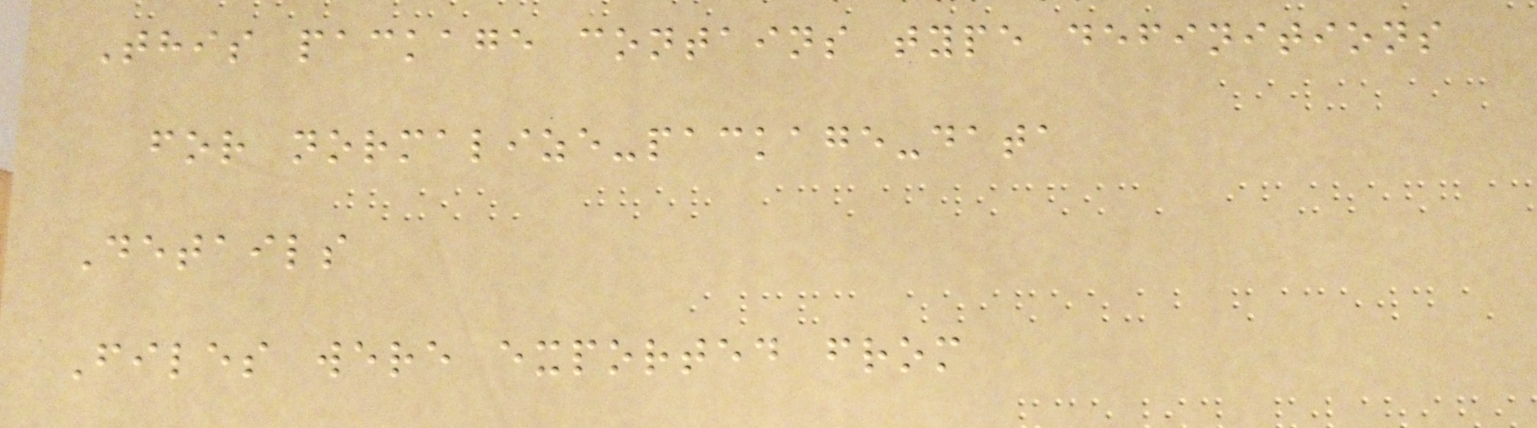This package contains type definitions
for normalize-package-data
Details
Files were exported from
